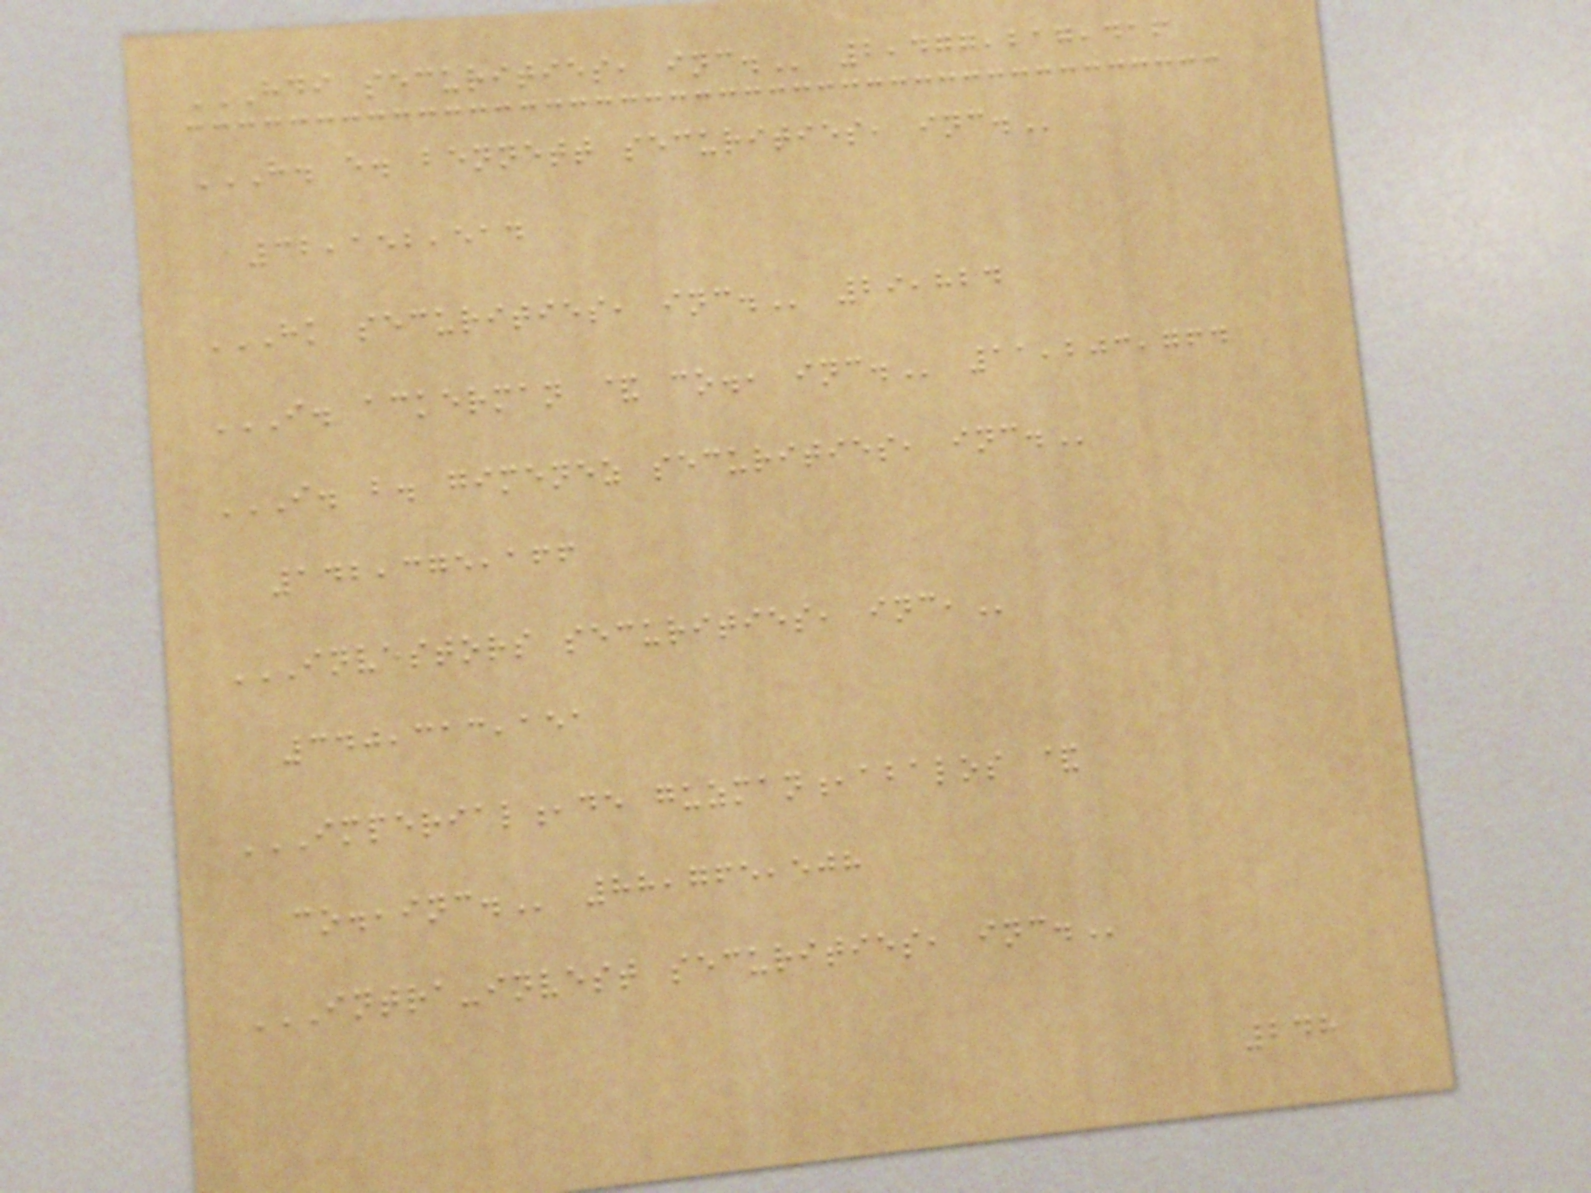HDI SECURITIES, INC. 2,477,217,416
H. E. BENNETT SECURITIES, INC.
32,152,514
HK SECURITIES, INC. 29,824
I. ACKERMAN & CO., INC. 11,203,764
I. B. GIMENEZ SECURITIES, INC.
142,375,166
INVESTORS SECURITIES, INC,
340,313,151
IMPERIAL,DE GUZMAN,ABALOS &
CO.,INC. 88,765,508
INTRA-INVEST SECURITIES, INC.
248
